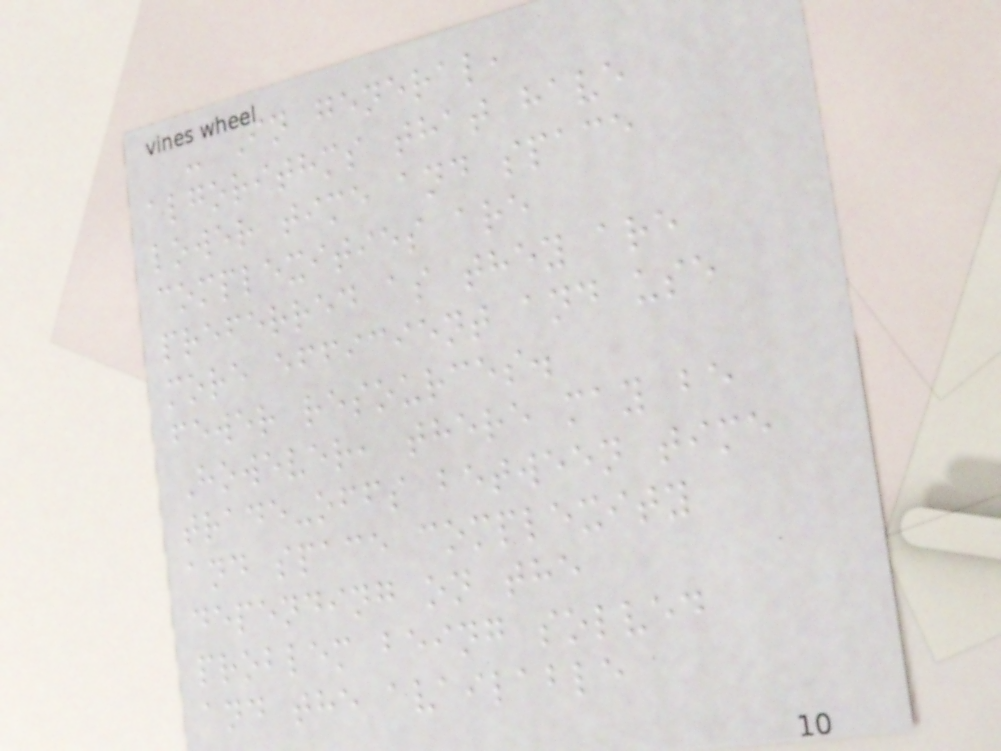- In general,
algorithms that have
lower time and space
complexities are
preferred as they are
more efficient and use
fewer resources.
However, there may be
trade-offs between time
and space complexity
depending on the
problem being solved
and the available
